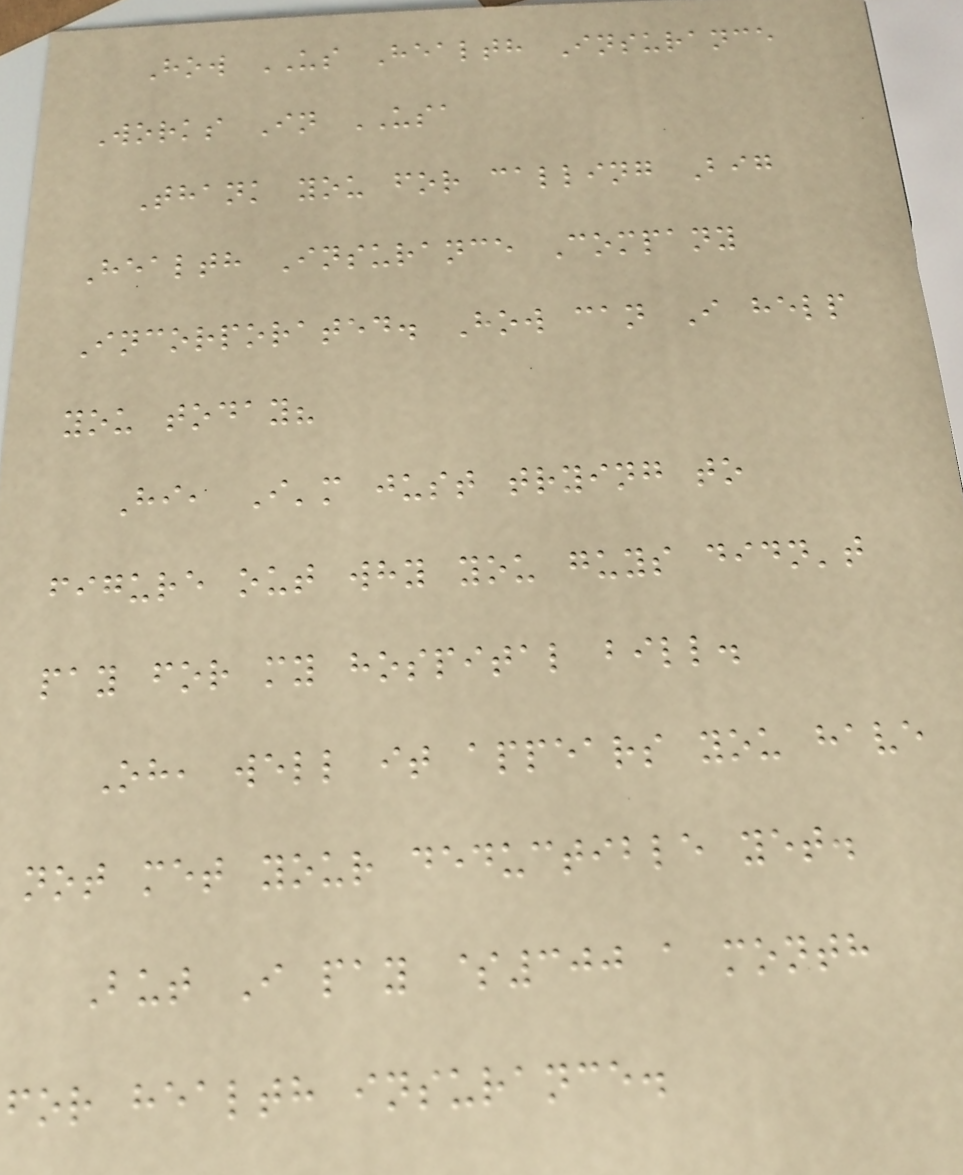How US Health Insurance
Works In USA
Thank you for calling Big
Health Insurance Company
Incorporated. How can I help
you today?
Hi, I'm just trying to
figure out why you guys didn't
pay for my hospital bill.
Oh, well it appears you have
not met your deductible yet.
But I pay $300 a month
for health insurance.
